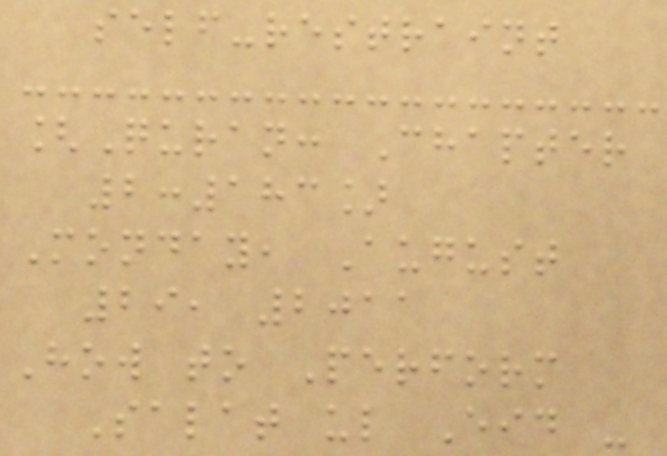self-restraint
[Quran: Chapter
2:183]
Monday, August
29, 2011
How to Perform
Salat ul Eid -
